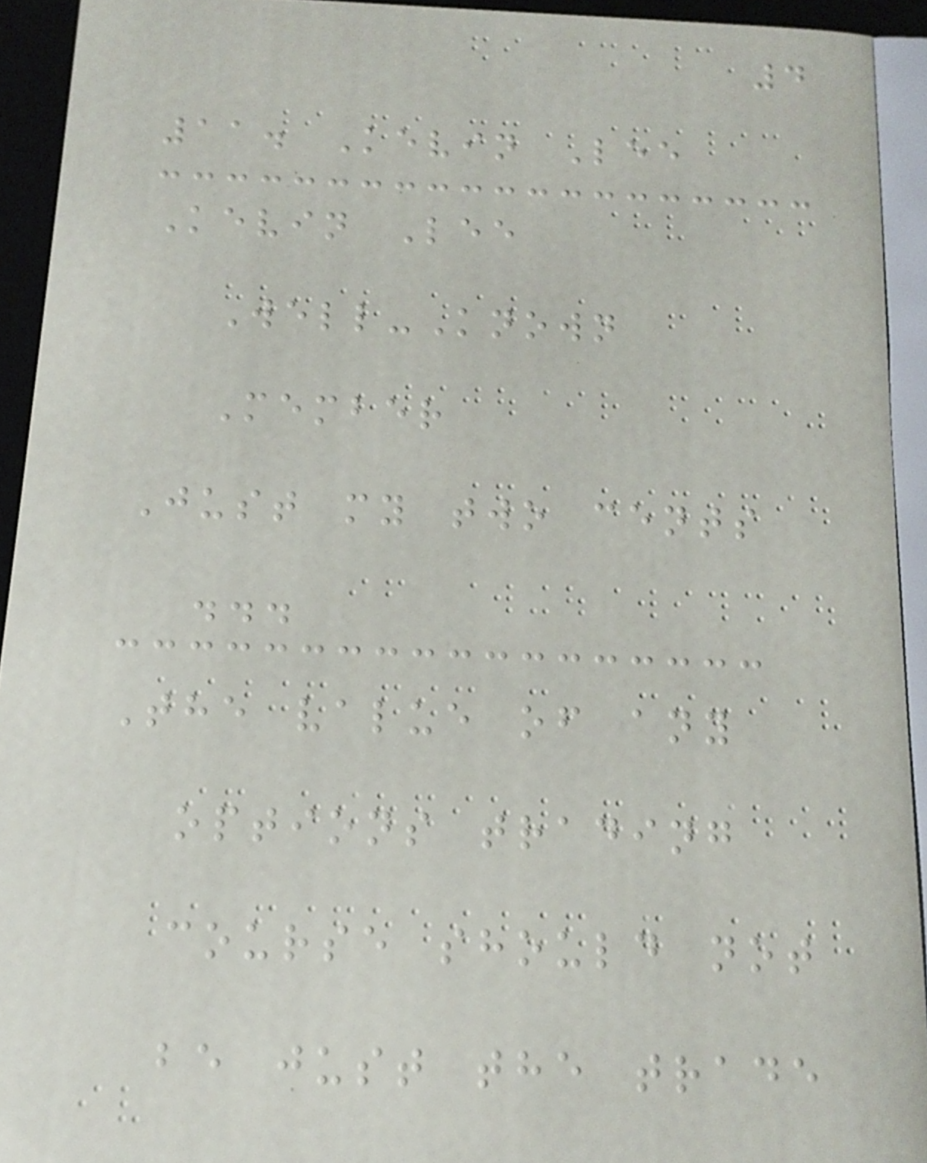4
11. Kevin Lee
Kevin Lee
Well-Known
Member
Just my two cents
...
The value of any
options trading
course should not
be just the trade
